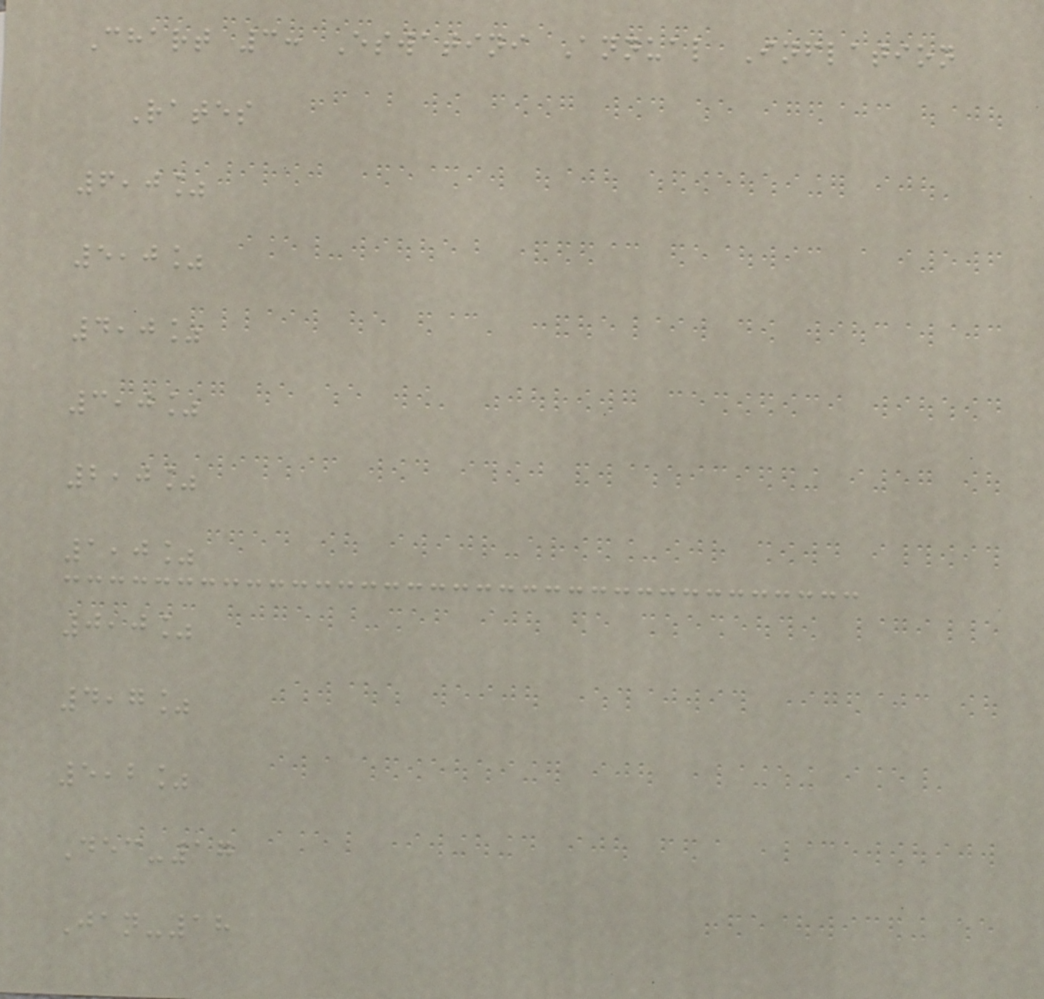Chart 3: Eswatini Annual Inflation
Rates
6,0%
5,0%
4,0%
3,0%
2,0%
1,0%
0,0%
4,7%
5,2%
Dec-17
Jan-18
